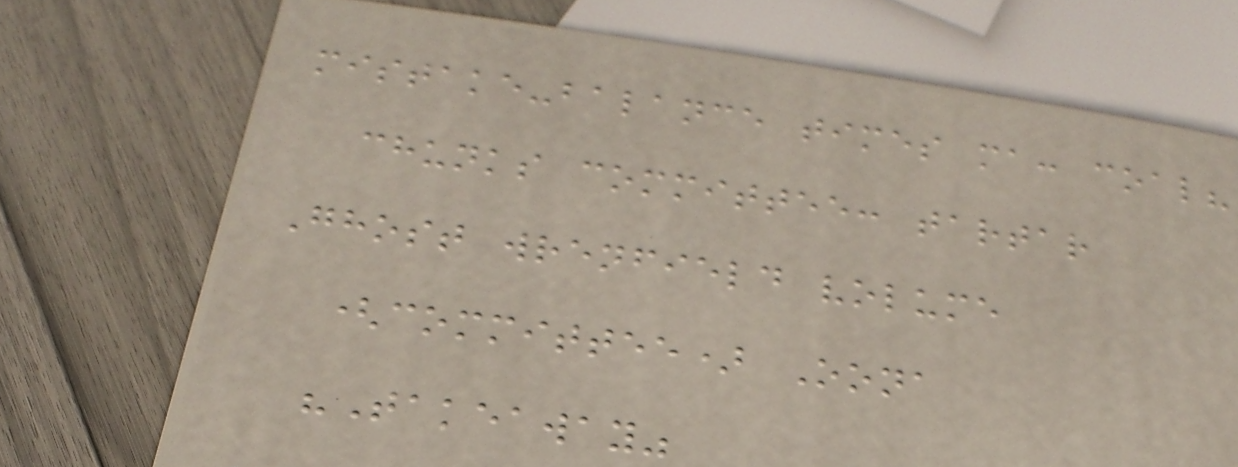mistake-balance times ma: coal?
chunks committee: tartar
Ghost wrenfield volume
(committee) Oona
"Takeaway"
